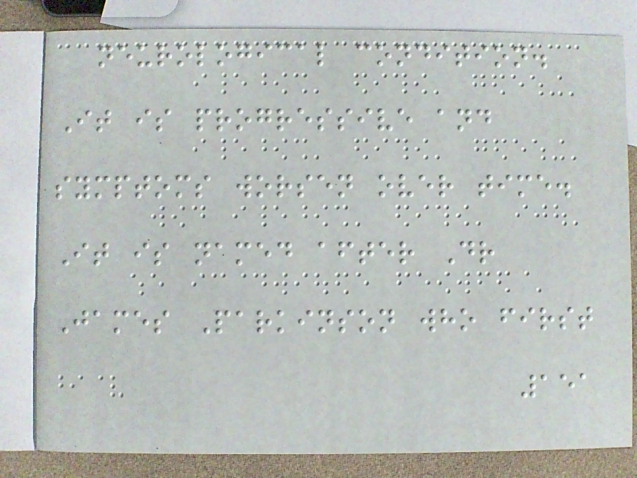neurological condition.
It is progressive and
symptoms worsen over time.
It is named after Dr
James Parkinson who first
151
